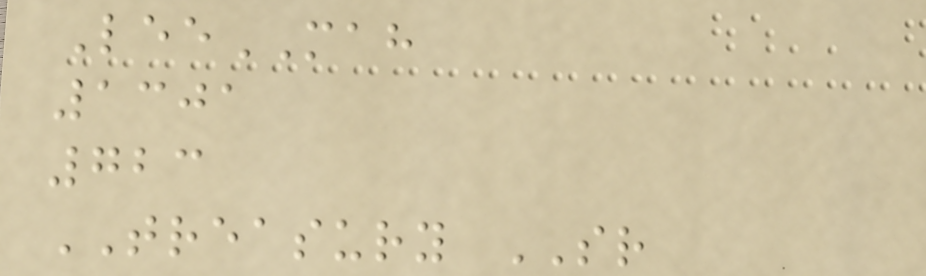LeeMAH
1301
723
TREASURY SR
